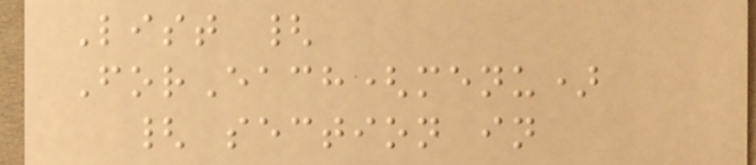List {
ForEach(menu)
{ section in
